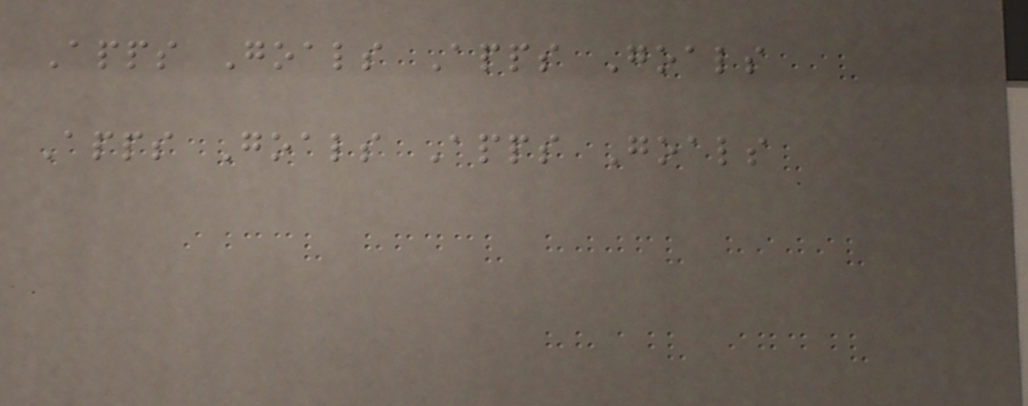Apps Goals Apps Goals
Apps Goals Apps Goals
